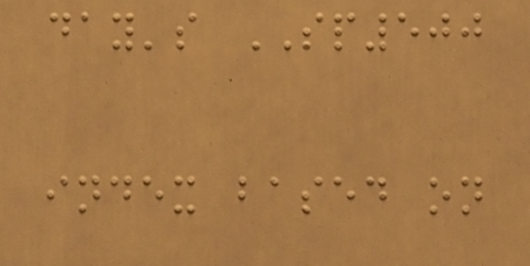day's SP500
index based on
